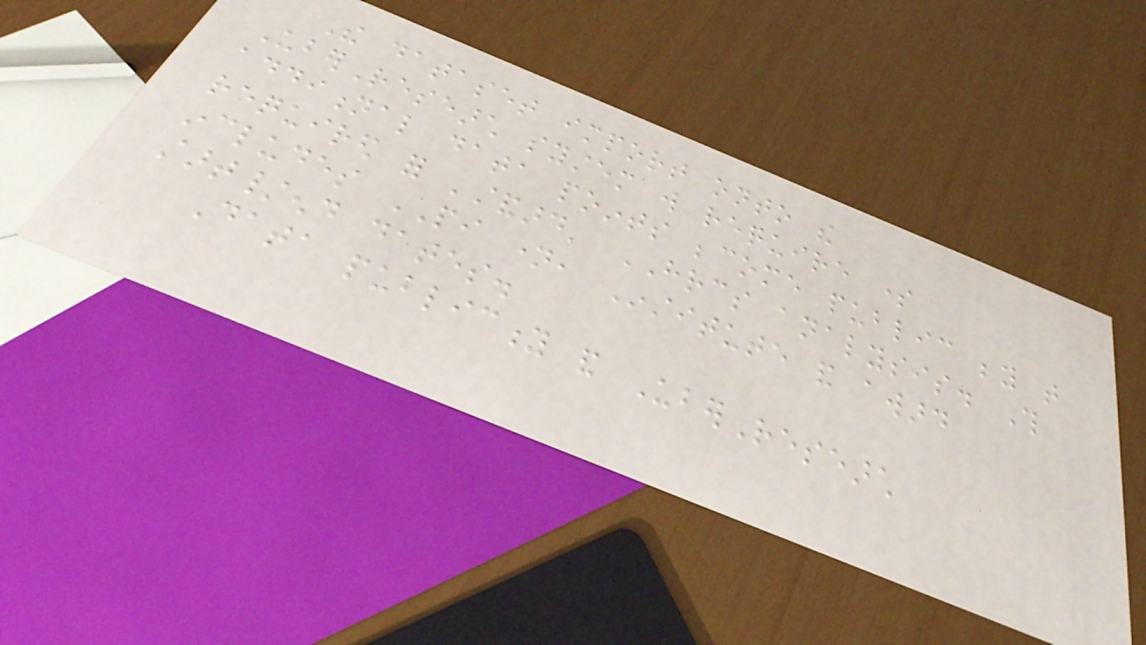The dataset import onto the
UberResearch system will require some
additional data points become public beyond that
required for 'standard' HRCS analysis. This
includes PI name, Institute and award
start/end dates.
Data publicity and UberResearch
